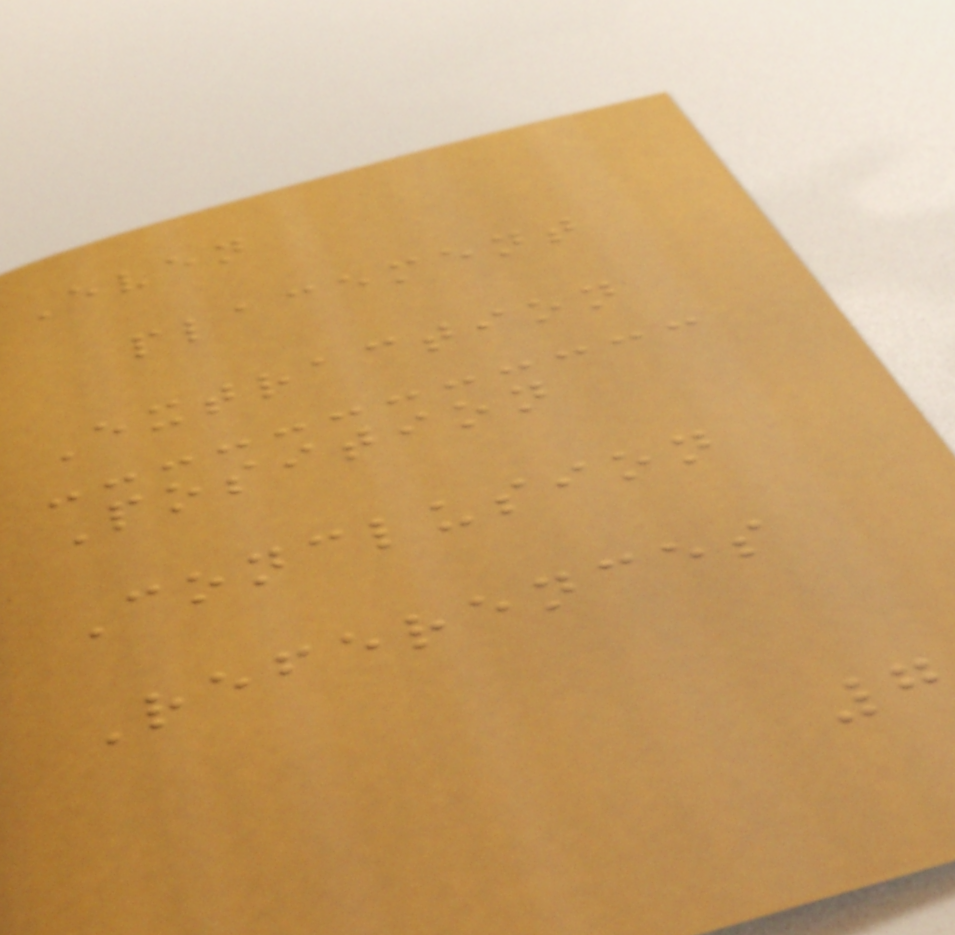Even
placement
Extraction
Position
Conclusion
References
7
